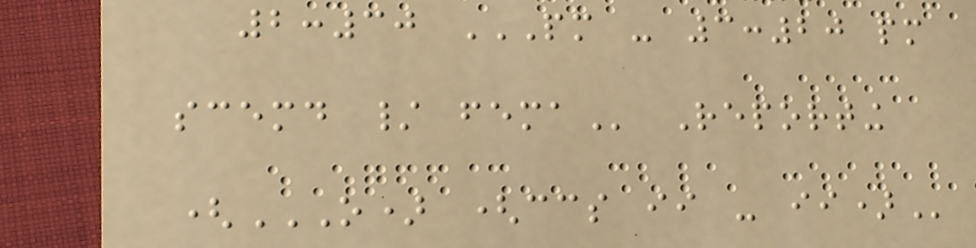2:30 PM - 3:20 PM
SCEMD / FEMA Reporting
(O) (CCS II - II)
